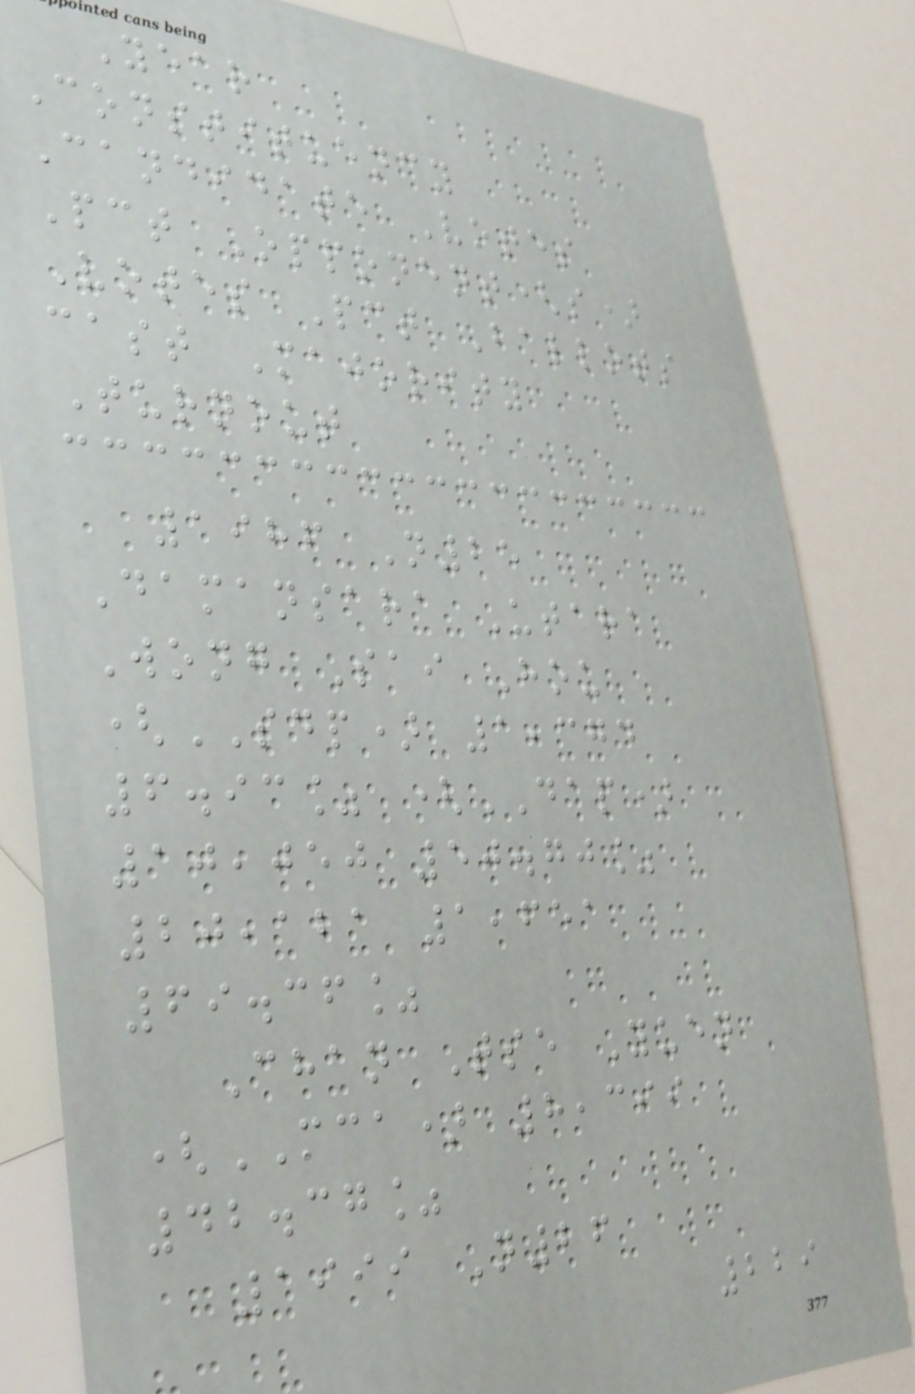Year
Constituency
Candidate Votes
Pct Opponent(s)
Votes Pct Ballots
cast Majority
Turnout
1986 N25
Damansara Utara
Wong Sai Hou
(SDP) 1,374
6.93% (DAP)
10,050 50.70%
20,121 1,651
69.36%
Chan Tse Yuen
(MCA) 8,399
42.37%
1999 N26
229
